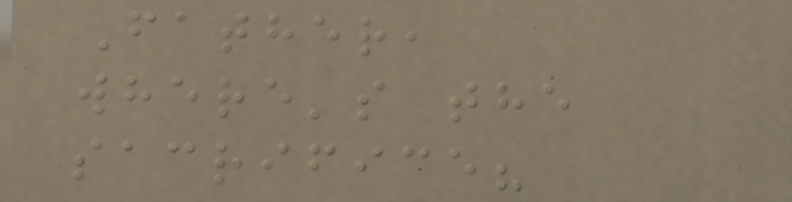Father,
where's the
sacrifice?
